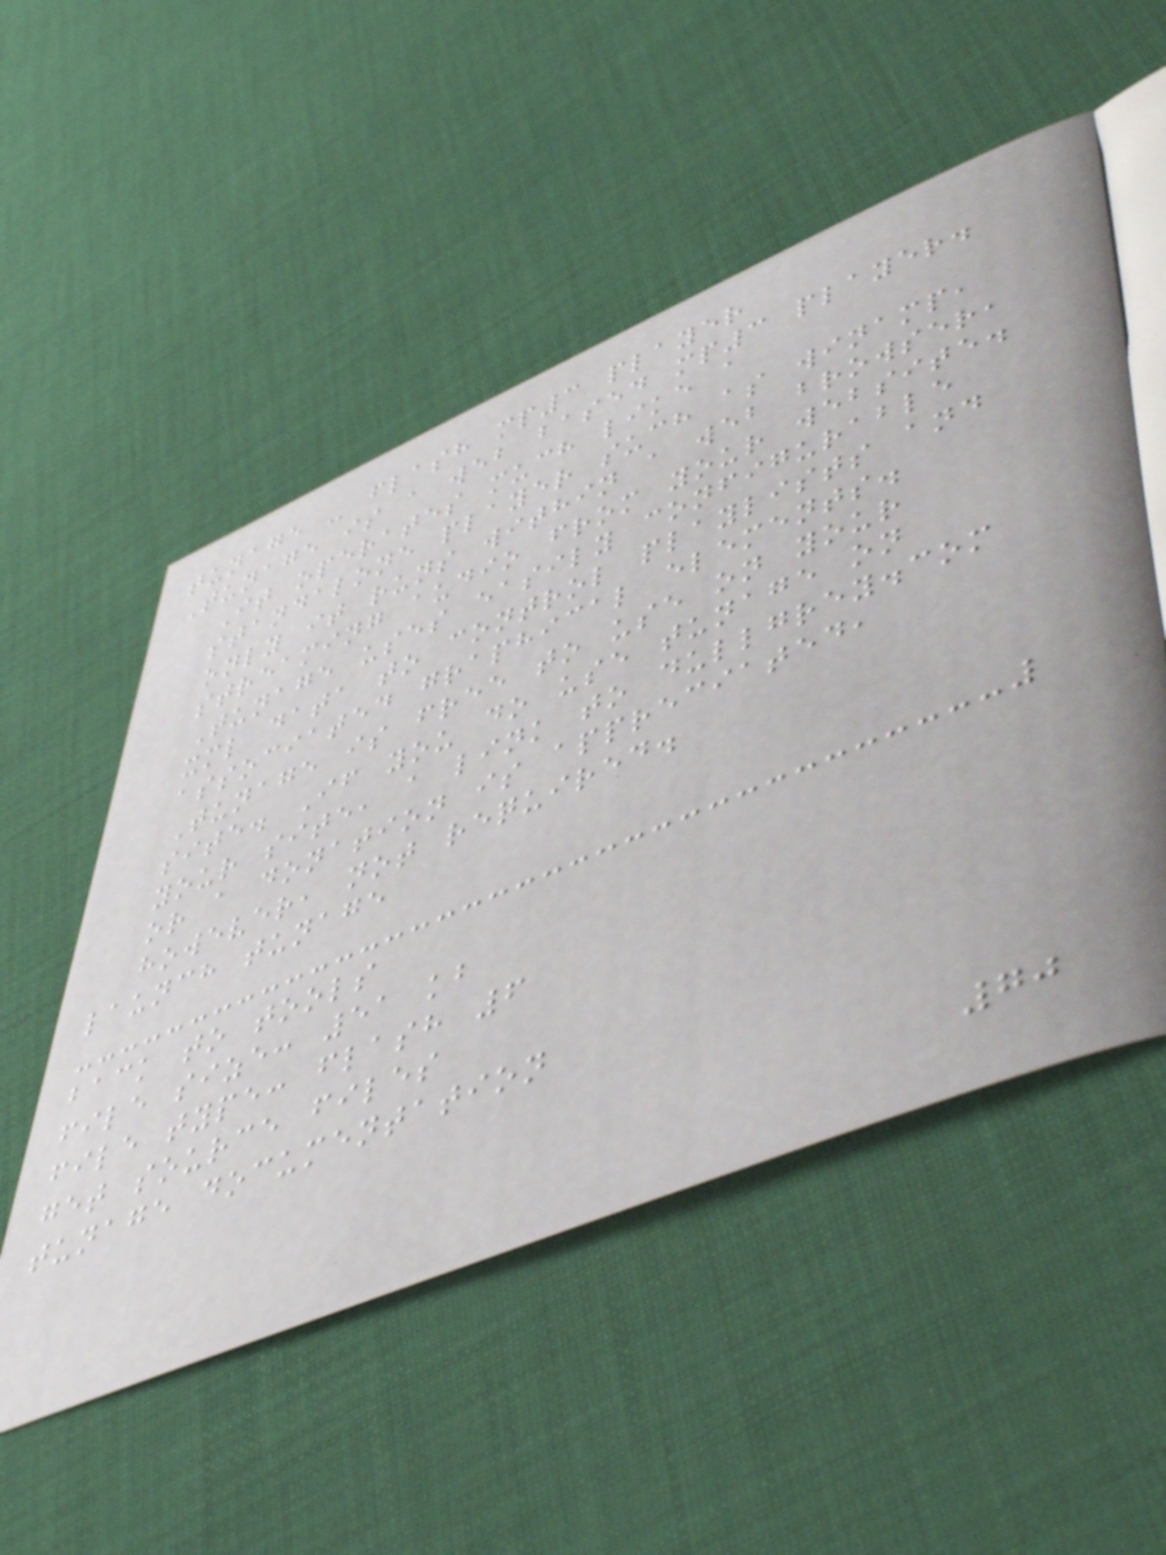tunage - flash mp3 player
Tunage is a web based mp3 player.
It operates much like a
standalone player such as winamp,
only it runs within a web browser,
streaming audio from your website.
Tunage uses easily configurable
xml data to control playlists and
associated graphical elements.
Tunage is free to use on your
site. If you do use tunage on
your site, a link to dullgrey.com
or a donation is appreciated,
however, not required.
launch tunage
back to tools
file size: 51 kb
file type: flash 6
get source files
tunage documentation
70
